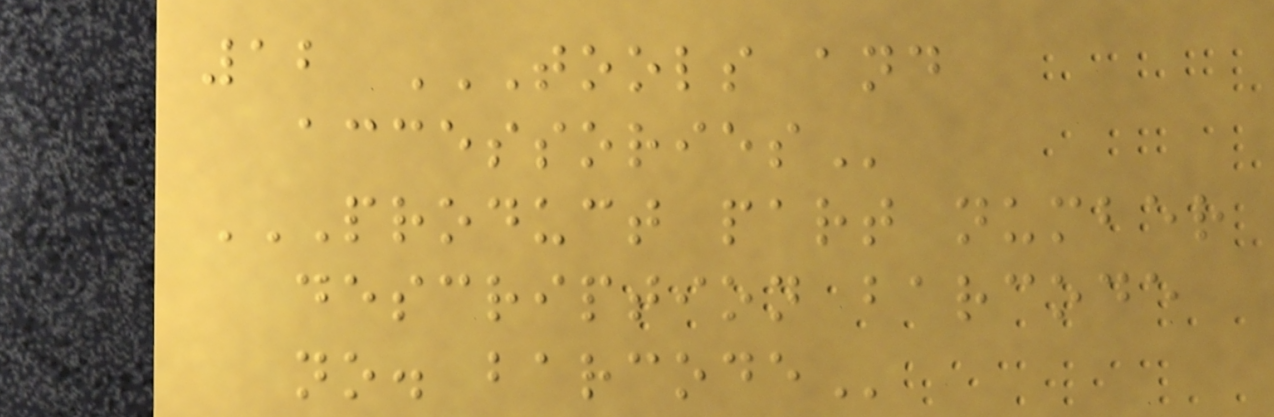12 TOOLS AND
ACCESSORIES
PRODUCT PART NUMBER
DESCRIPTION BARCODE
NO. BARCODE
